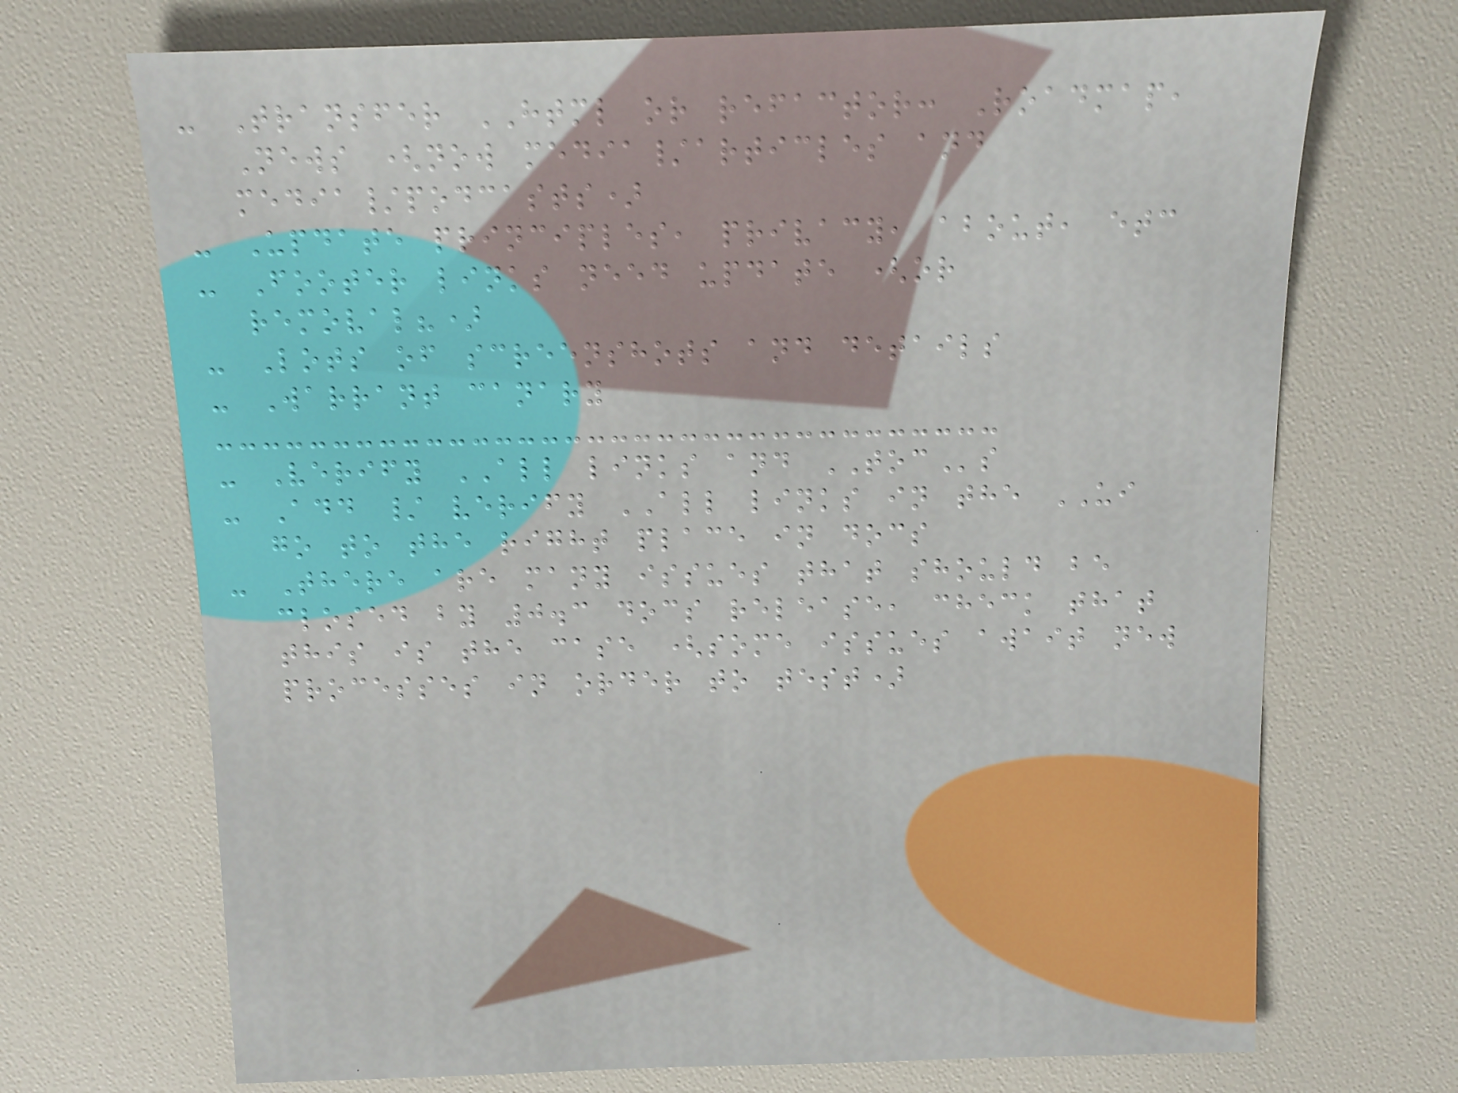- Transfer HTML or refactor: Roadmap,
News (now media/articles and
media/podcasts)
- Update principles, privacy, about, etc
- Footer links need update (or
removal?)
- Lots of screenshots and details
- Warrant canary
- Verify ALL links and TOCs
- Add / verify ALL links in the UI
go to the right place in docs
- There are many issues that should be
closed by 0.3 docs release, check that
this is the case (some issues await new
processes in order to test)
